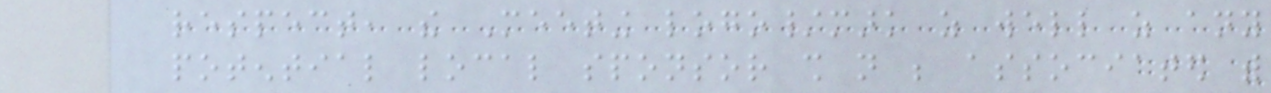respect, the Meeting logo/mark as well as any
potential local sponsor shall not be associated with
